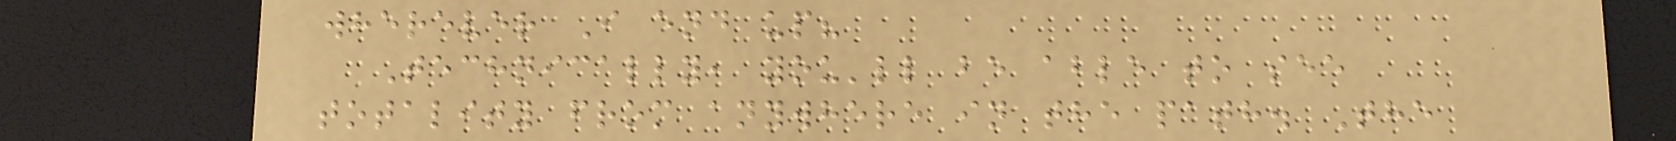wherever I end up?
Technically, you'll be able to see
totality from anywhere in the path. The
